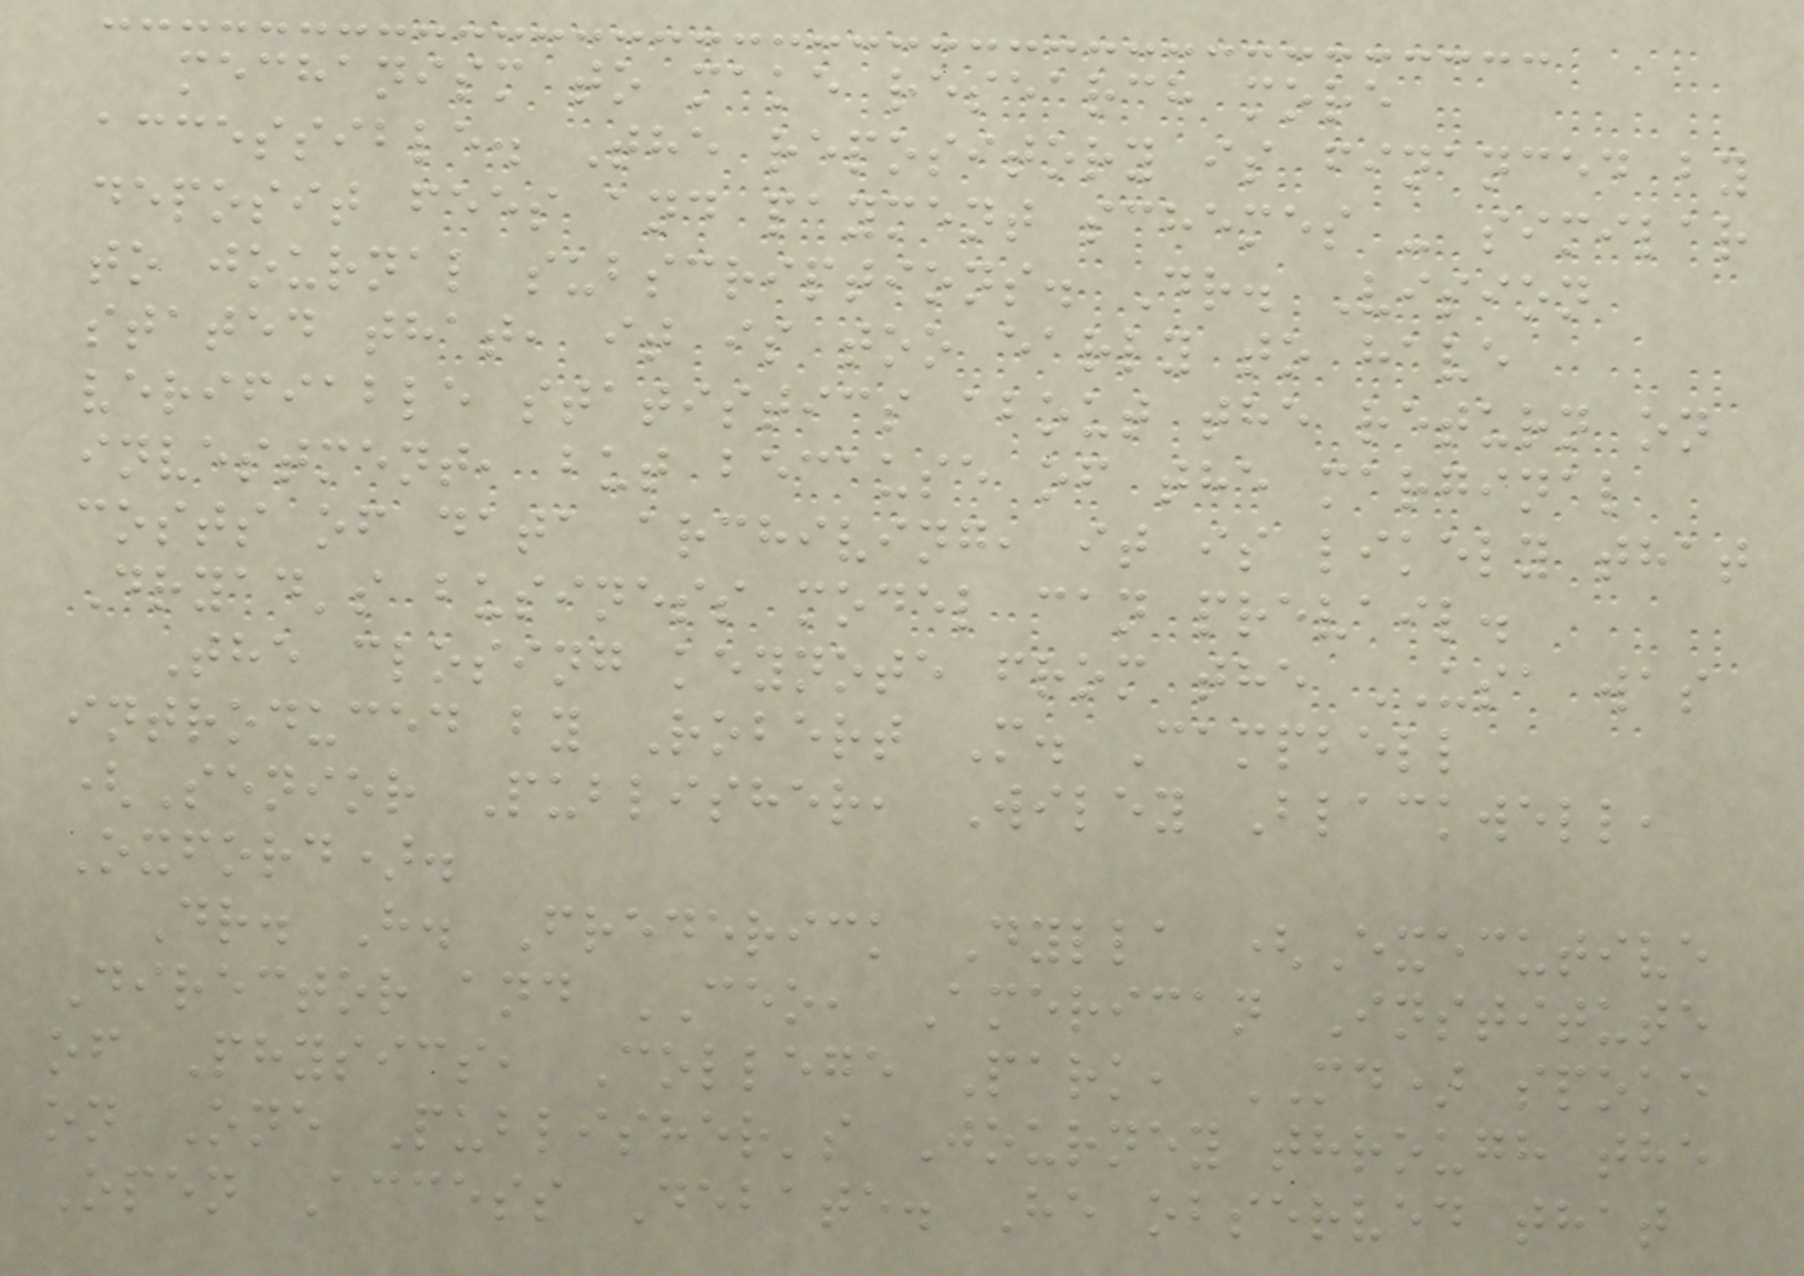mechanism to make research more
accessible. The repository is financed by
deposit fees and payment schemes - similar
to journal subscriptions. Dr. Vision
stated that, it is too early to have
verifiable statistics about the return on
investment, but because of the marginal
costs of data archiving, it is likely that
Dryad's business model can prevail.
The closing keynote from the USA was
introduced by Robert M. Campbell
(Senior Publisher, Wiley Blackwell,
Oxford).
Dr. H. Frederick Dylla (Executive
Director and CEO, American Institute
of Physics, College Park, MD) spoke
on One Publisher's Journey through the
Open Access Debate. He observed that
